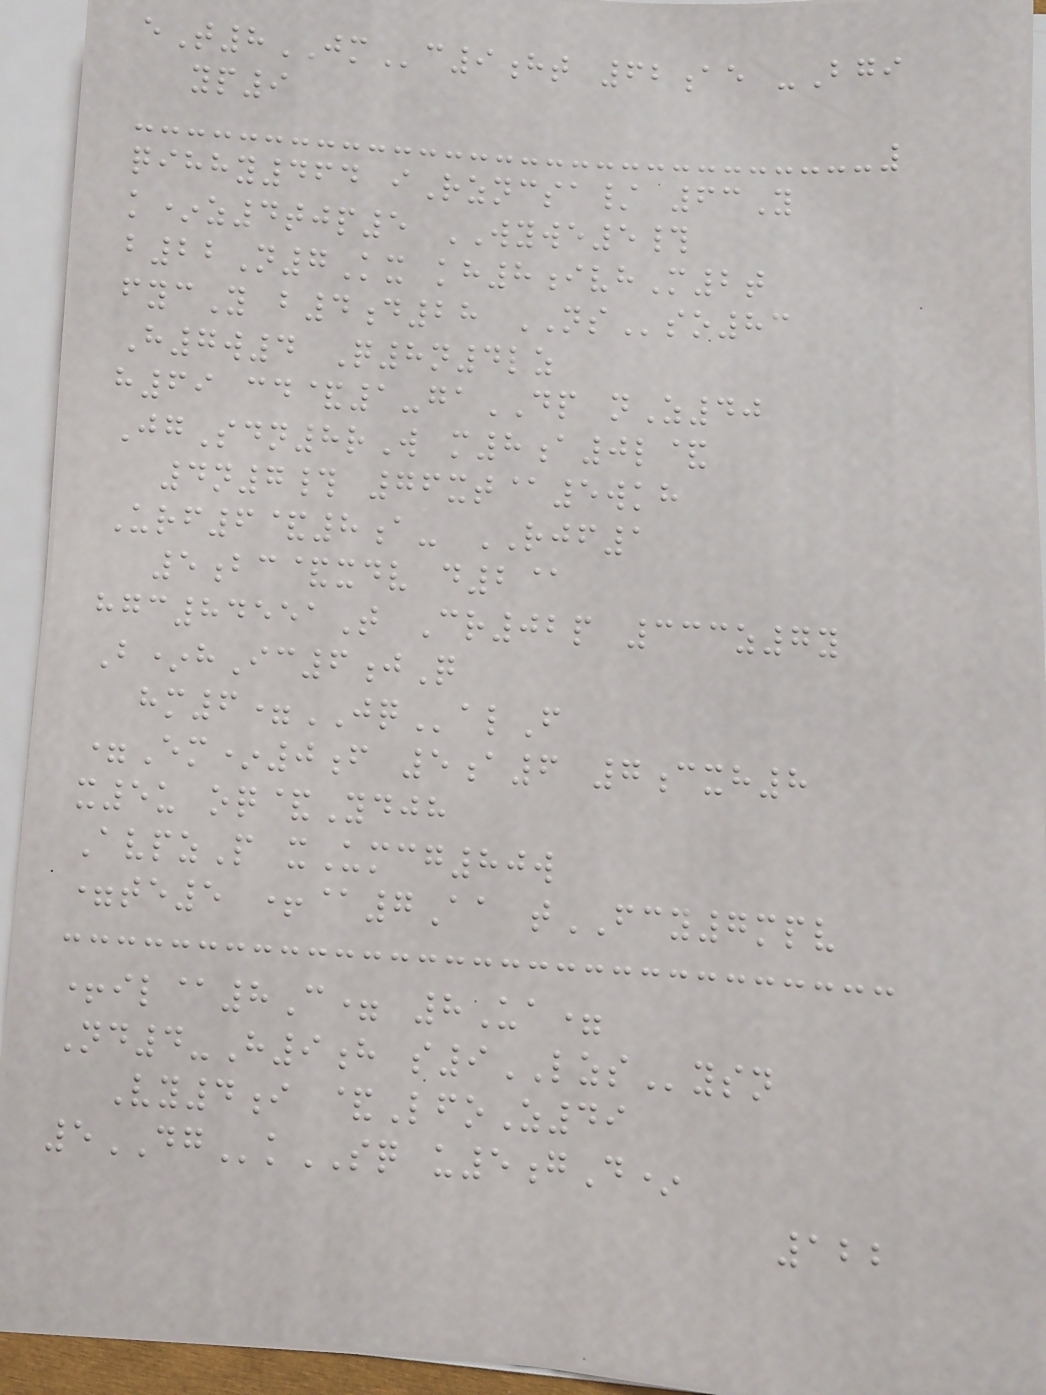eT8JMc9ht 62ae -Bgi
yp9
qihhy464 iRzncsa/ 63Y
k*z4tjp5 WYWE5#
b22N7Kx kh8ivhM2t
fycY b4d28 NSso83
H7w4 Q8n4lz
h69 cd&1-gaDP nZ40
JgSdn8rW m8a0l&
4n7# 76xt@5wkh
Urf6&8a- RJF1
5bc&xdv d2@
hgc84551T Cr02p 333z7y
B*hIc6jQ
hm6=JQalF
=Em*0f 5a6 7cxh8
x5u oq&Ydjh
AvpzP xUmcg80w
=te5 +@7Aa tFCY7mpv
+il@8C= 8Ua=
Nd4-H9h s9LZSysn
Vy4i &LfoZ49
5DGkSQ u5gD*
122
